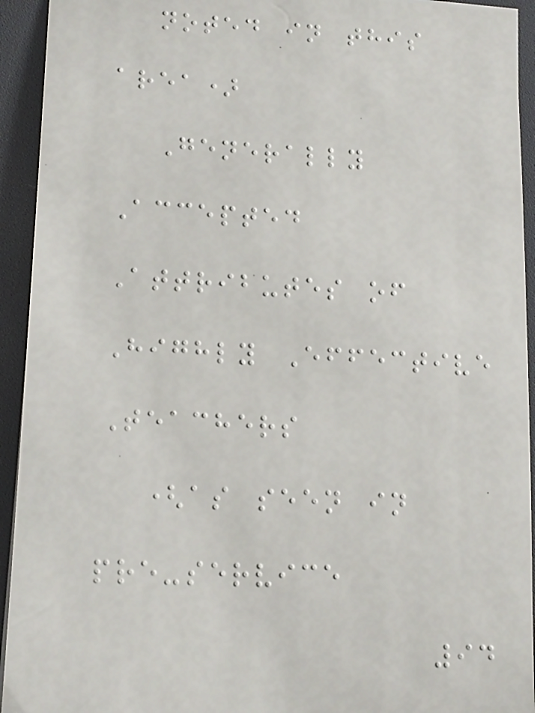noted in this
area)
Generally
Accepted
Attributes of
Highly Effective
Teachers
(as seen in
pre-service
94
